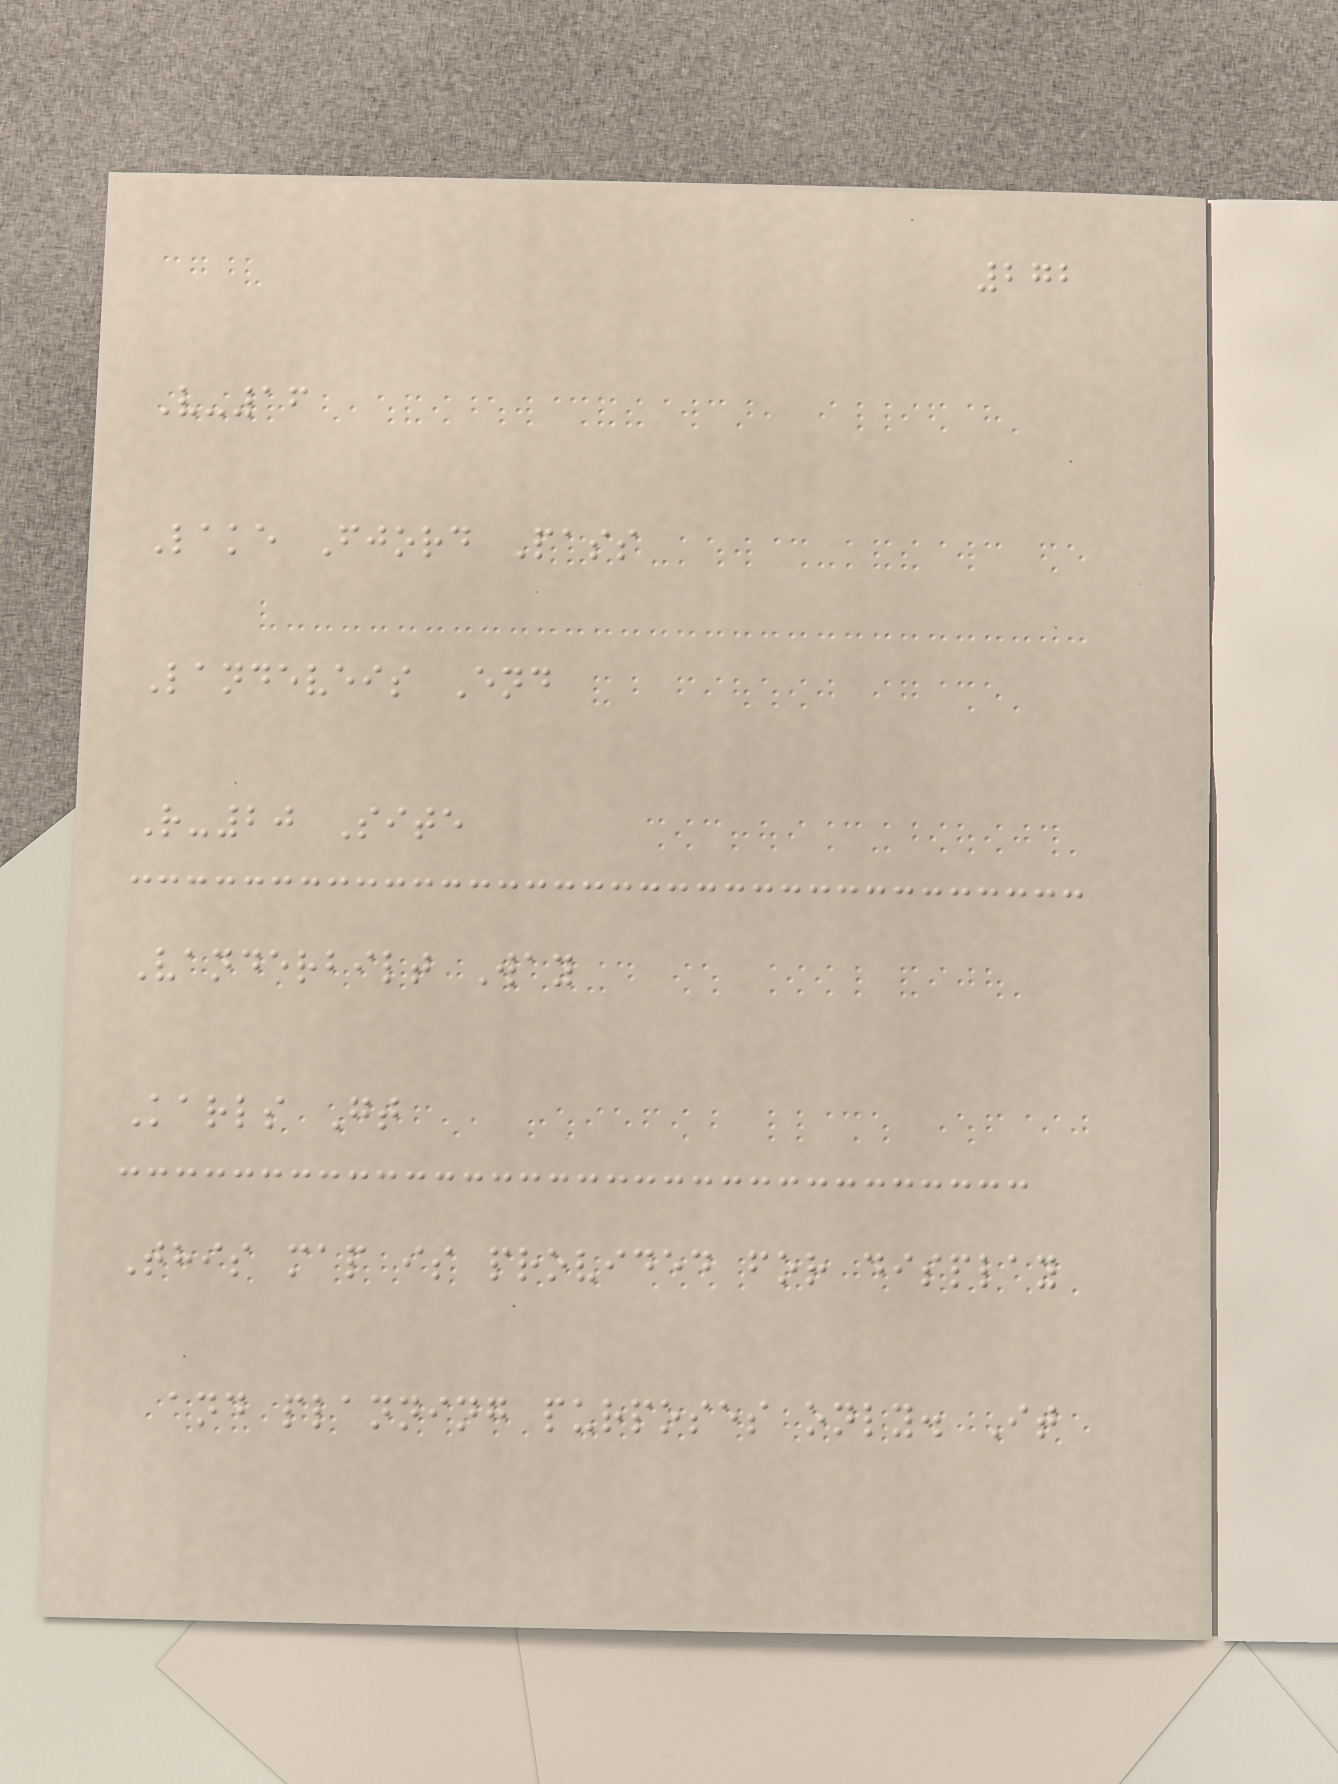272
V-16
Lake Fjord Pass
Landeveis End
R-20 Site
Vanderbilt Way
Karls Gt
This map is provided for display
and planning purposes only. It
